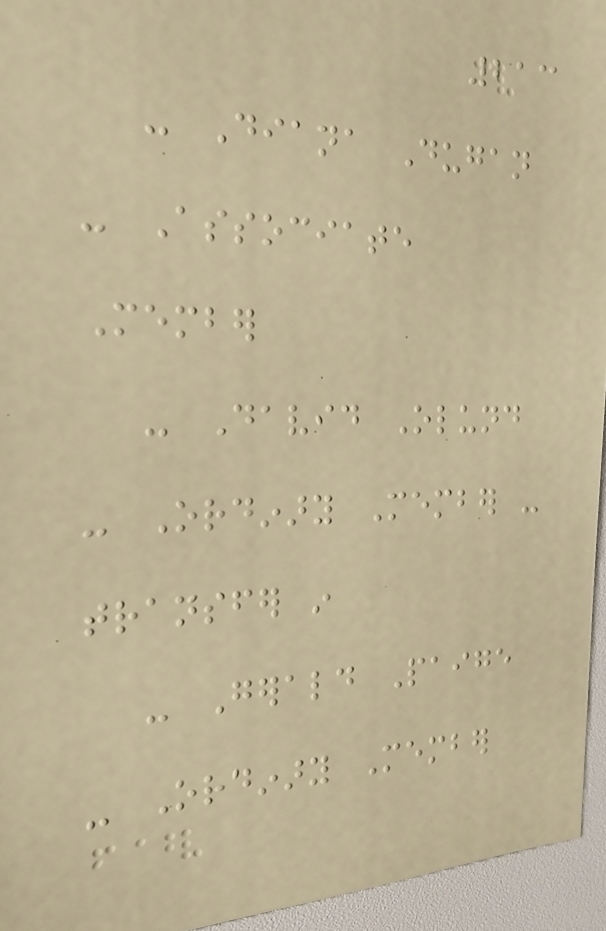213
- Diana Dugan
- Associate
Member
- David Olund
- Ordinary Member -
transfer in
- Gerald Paige
- Ordinary Member
